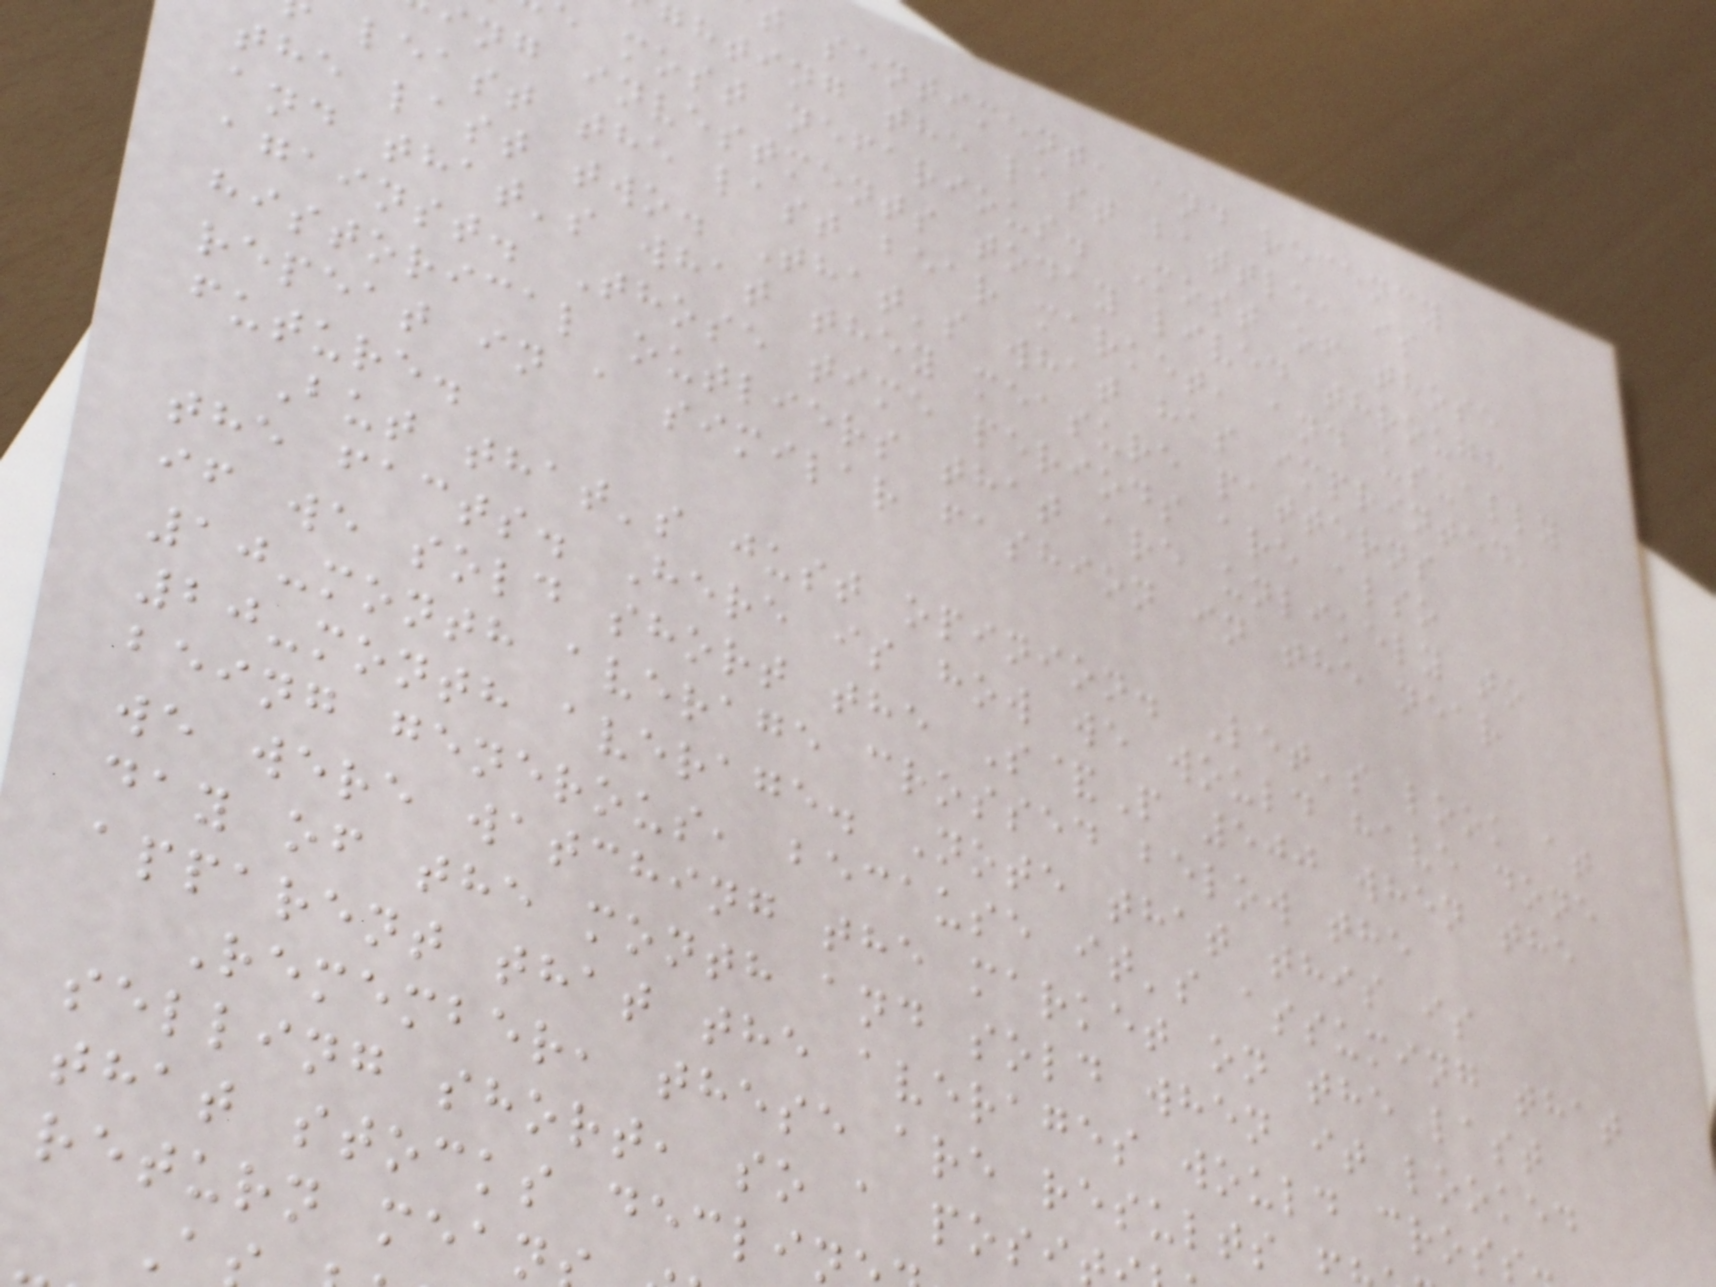t sentiment, and recency
ghting the last battle, is
most nefarious. Most of those
ng investments today lived through
least the last bear market, and usually
the last two. That's what has imprinted,
and that's what they measure patterns
against. Those time periods are also
historical outliers that are unlikely to
repeat in a similar fashion in the near
future.
But that's just opinion. Let's look at
the facts. Here is how we would have done
if we sold short the S&P 500 when the
10-month average crossed below the
20-month average. Note that this is
being generous, because it's assuming that
we were watching the market on the last
day of the month and sold when it looked
apparent that the averages would cross
Remember, these are results
selling short, so a posi
that stocks decli
return mean
